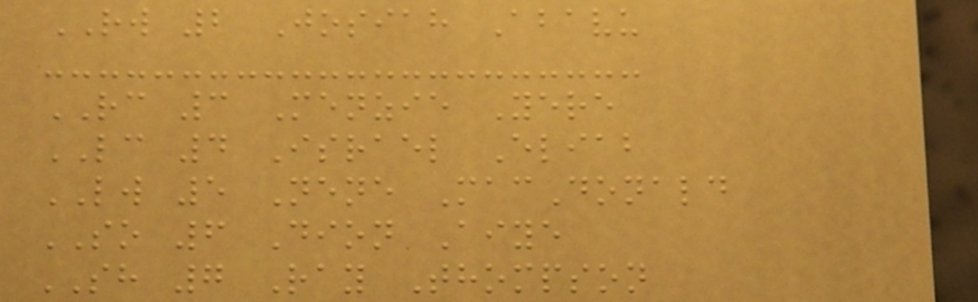RW 2 Josiah Abavu
RC 3 Menzie Yere
LC 4 Israel Eliab
LW 5 Nene MacDonald
SO 6 Dion Aiye
SH 7 Ray Thompson
